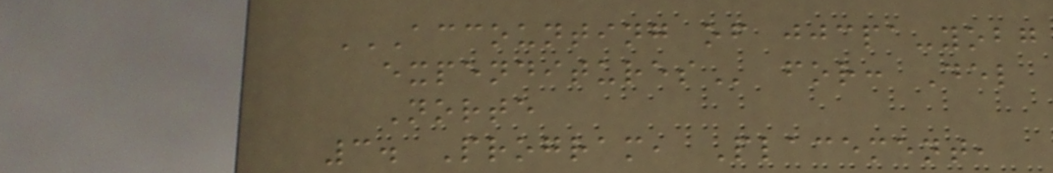ACCOUNTING OF JJCPA-YOBG
EXPENDITURES for: Del
Norte
3. Program, Placement,
